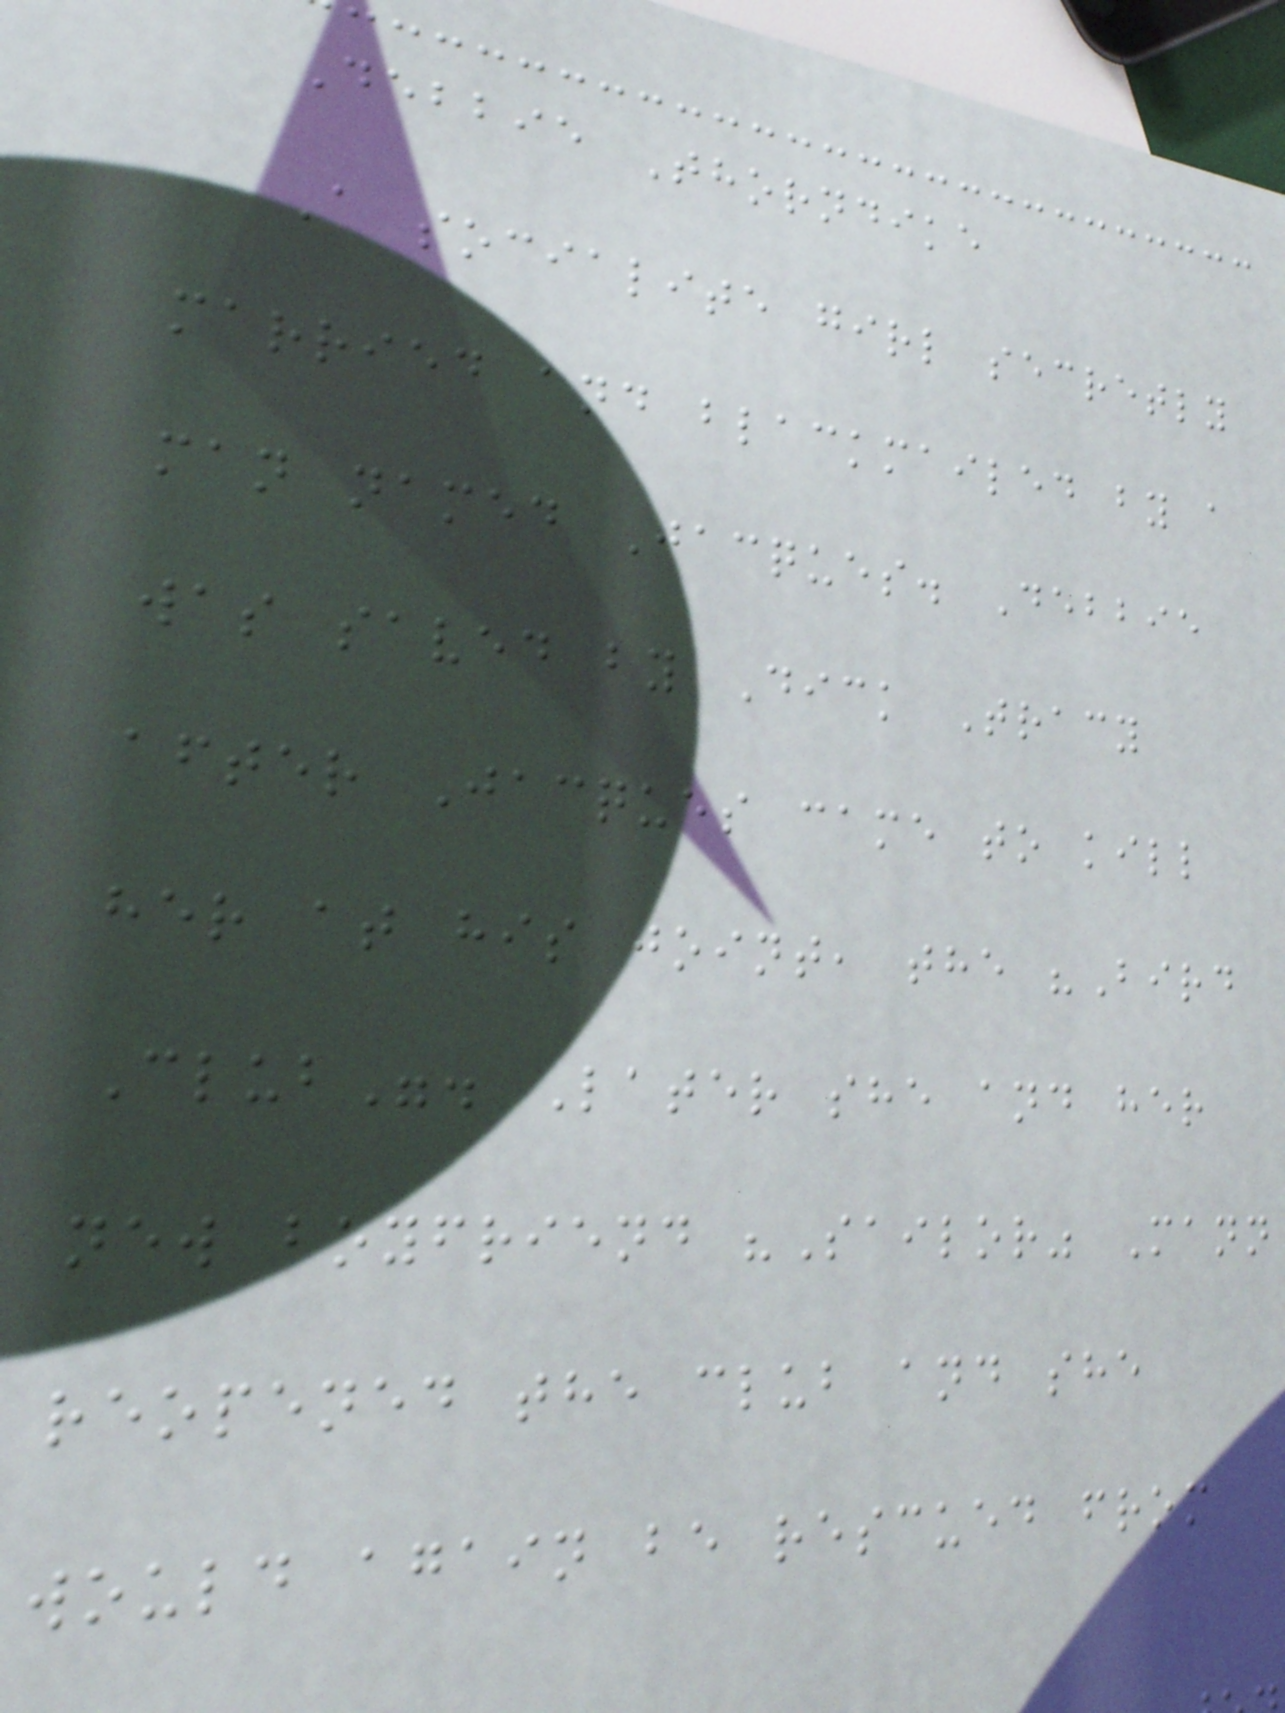Debbie Thorndike
A socialite girl secretly
married and blackmailed by a
man named Jacques. Debbie
was saved by Dick Tracy
after Jacques came to kill
her at his joint, the "Bird
Club". Later she and her
new boyfriend "Sailor" Mann
reopened the club and she
would again be rescued from
